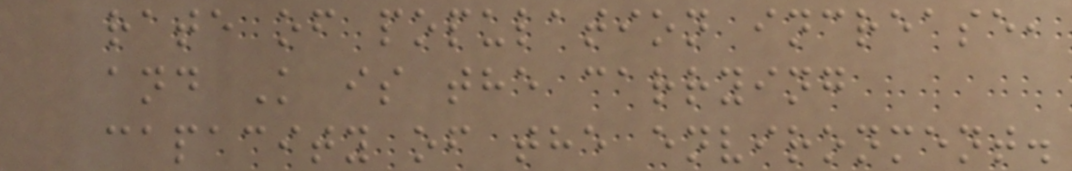rate of population increase,
and K is the carrying
capacity of the environment.
